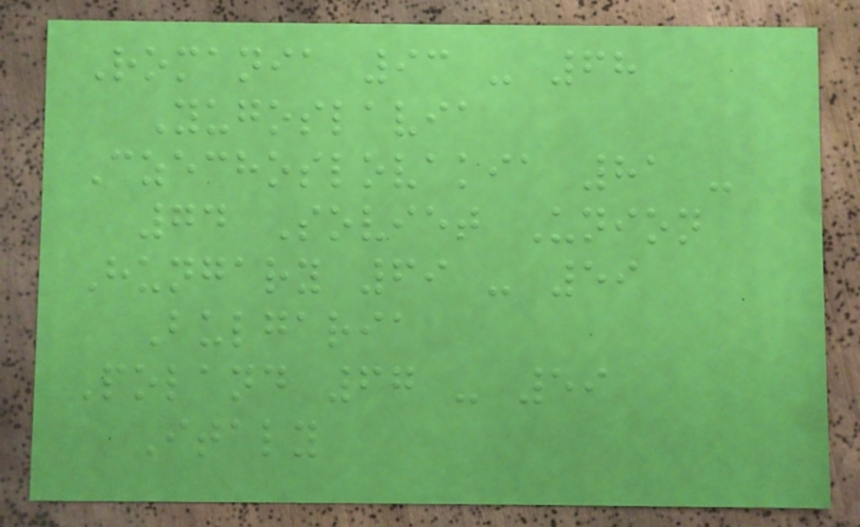Romania 93 - 68
Yugoslavia
Czechoslovakia 81 -
74 Soviet Union
Hungary 69 - 59
Bulgaria
Poland 67 - 59
Italy
